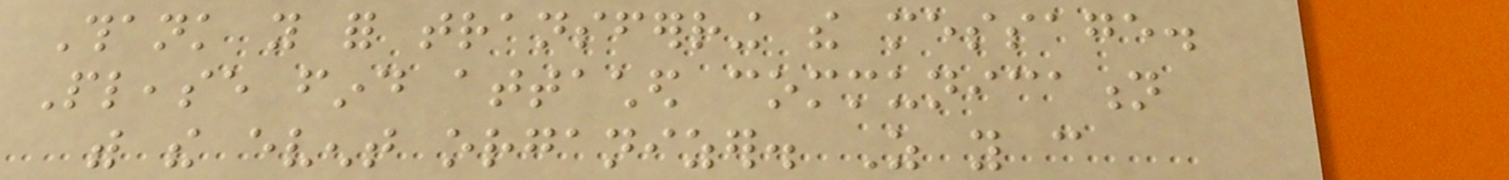Thank you for transferring the message.
Please find attached communication
with the event organizer. As you can
